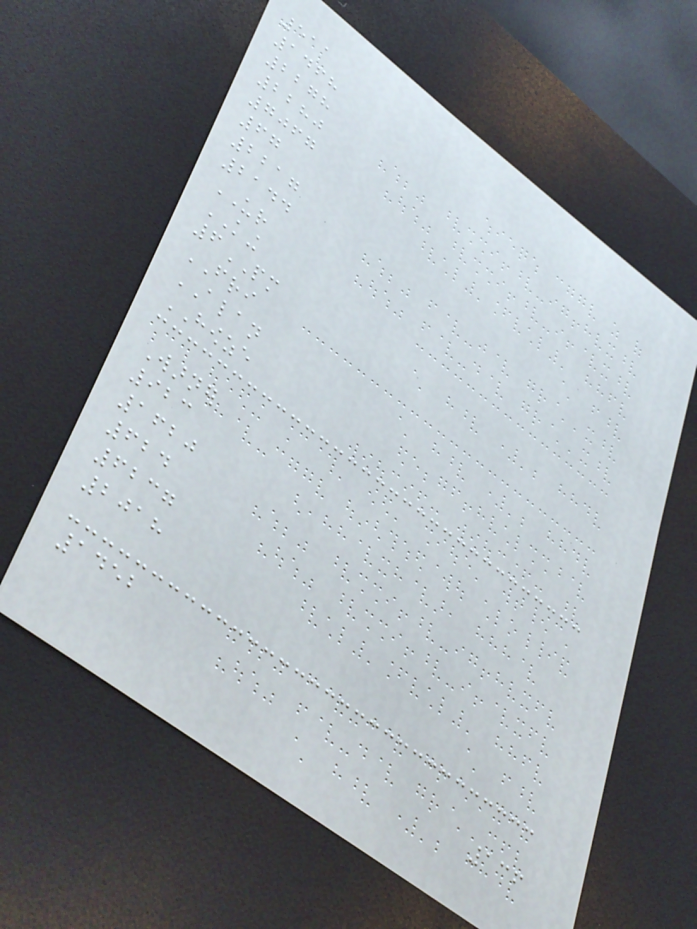511
1468
2278
2280
7067
67
2217
2144
UR
KING
6PM
FRI
ALAN
HOWZE
Warner
923
1620
624
6237
2018
1452
136
